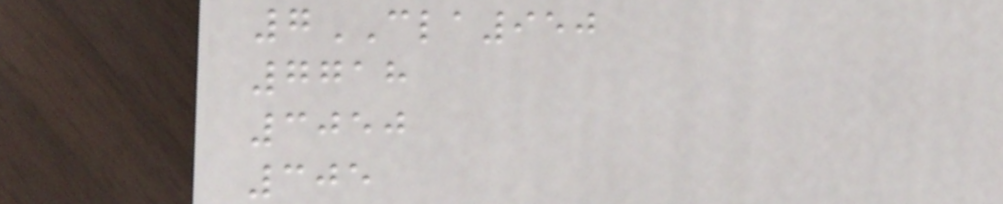7CLA950
7718
3050
305
